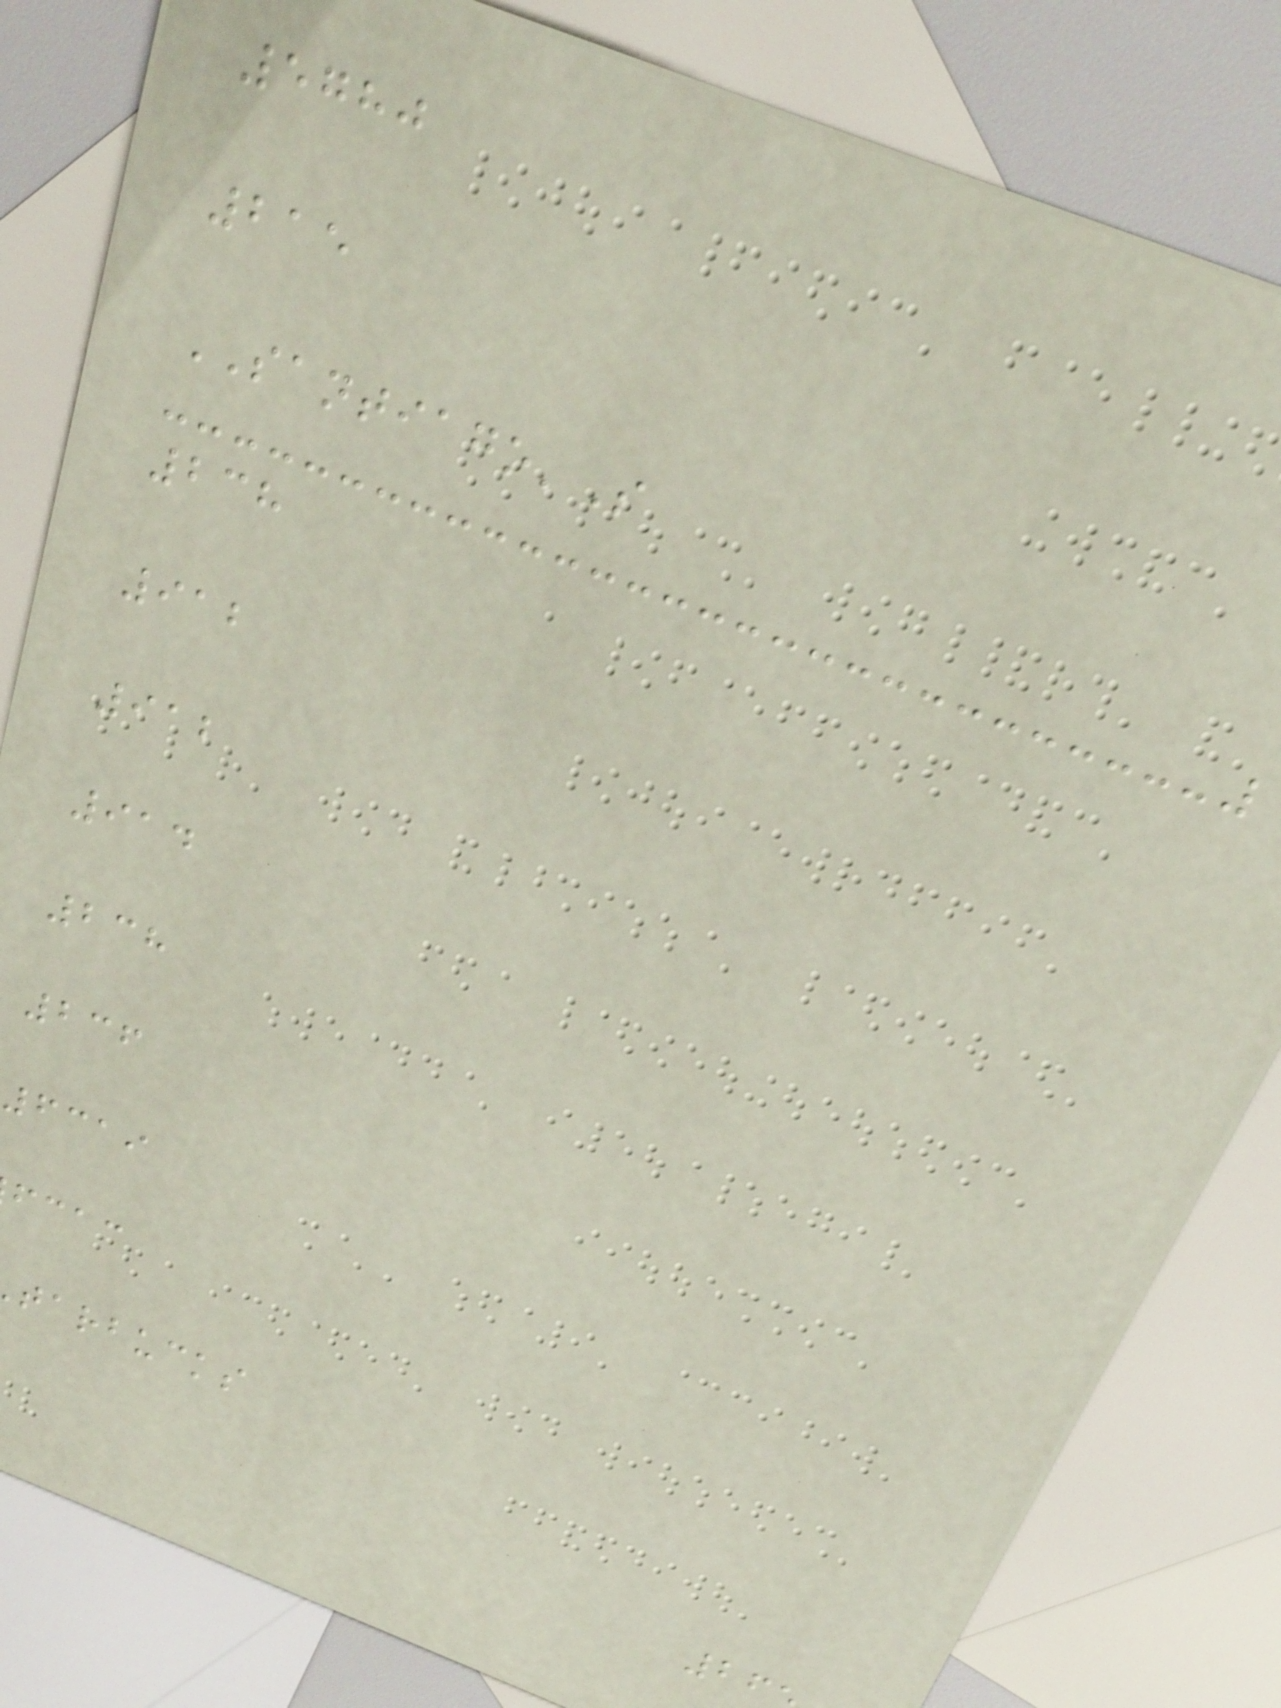5780
215
SANTIAGO'S
238
912
912
914
238
236
6319
fcac
tarbucks
